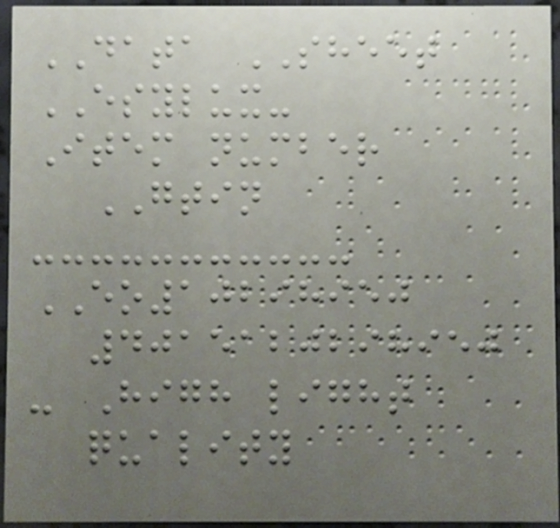DATA SHEET
ESYLUX-
Item number
GTIN
EO10298950
4015120298950
- High light
quality
